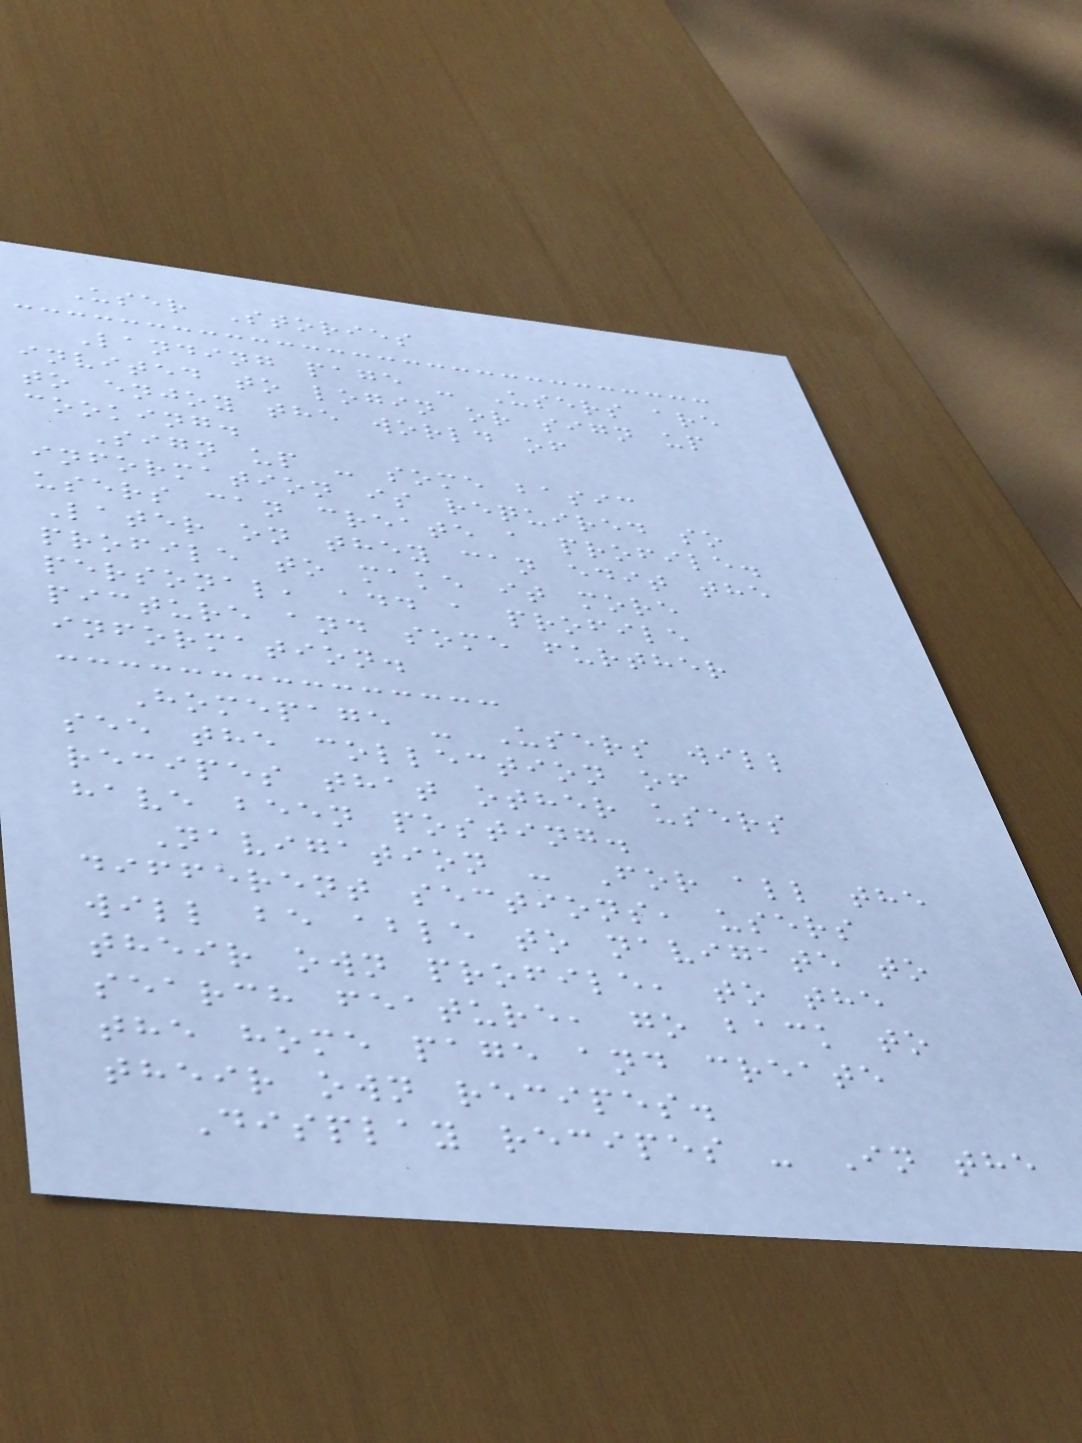User Stories
Landing page - Users are
invited to login or sign up
to enjoy the world of
cooking.
Sign up - some basic
information is required so
users can create a profile.
Later on they can edit the
profile to make it more
personal, add a profile
picture and some further
information.
Homepage - Users will
see the collection of
recipes that other users
have been posting.
Navigation - For all the
different sections, users
will be able to navigate to
their own profile, to the
search feature, go back to
the home page and create
their own recipes.
Display recipes - In the
